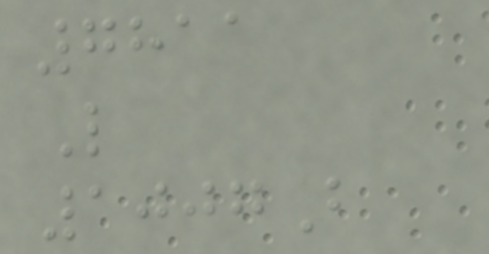7811
L
1007B
